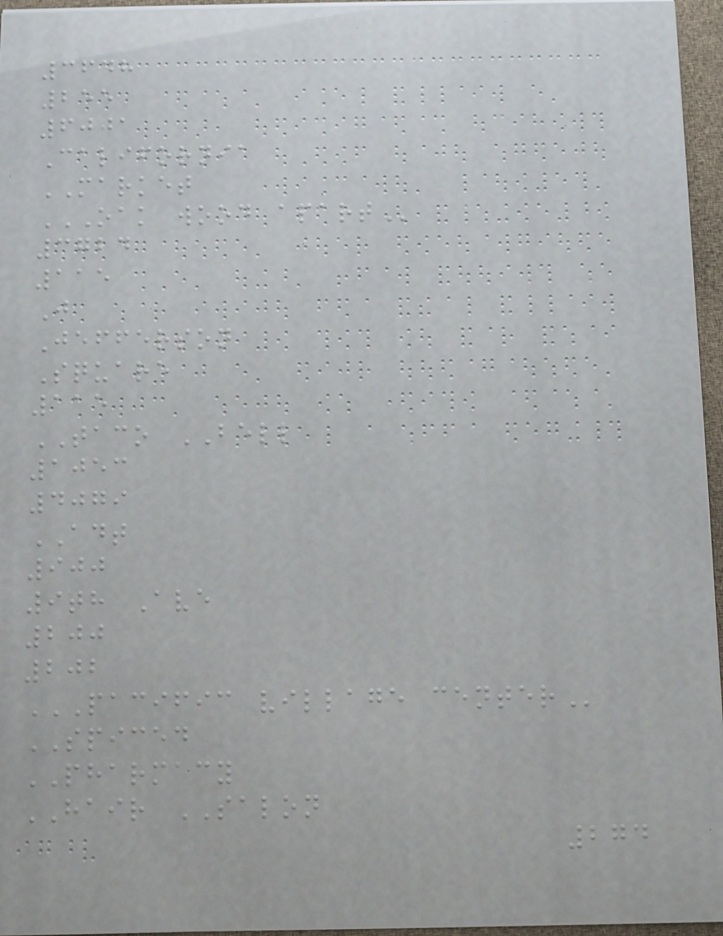3648
255
6001
California
MARKET
OAK WOOD APART
3724
115
J
Jefferson
Square
115
TACO BELL
1053
4079
ADT
900
9th Ave
200
202
PACIFIC VILLAGE CENTER
SPICED
PHARMACY
HAIR SALON
274
